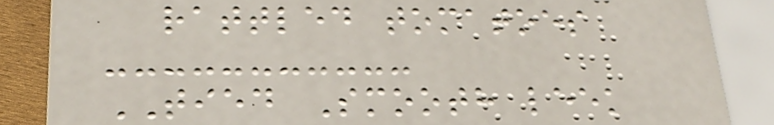rattled tomatoes
TIED Smooth leek
